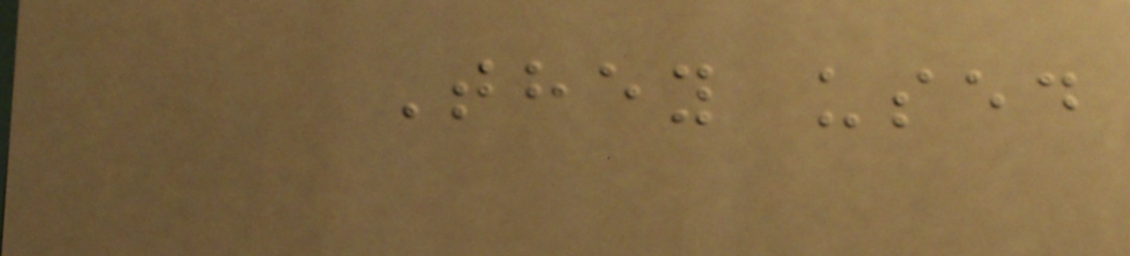They used
